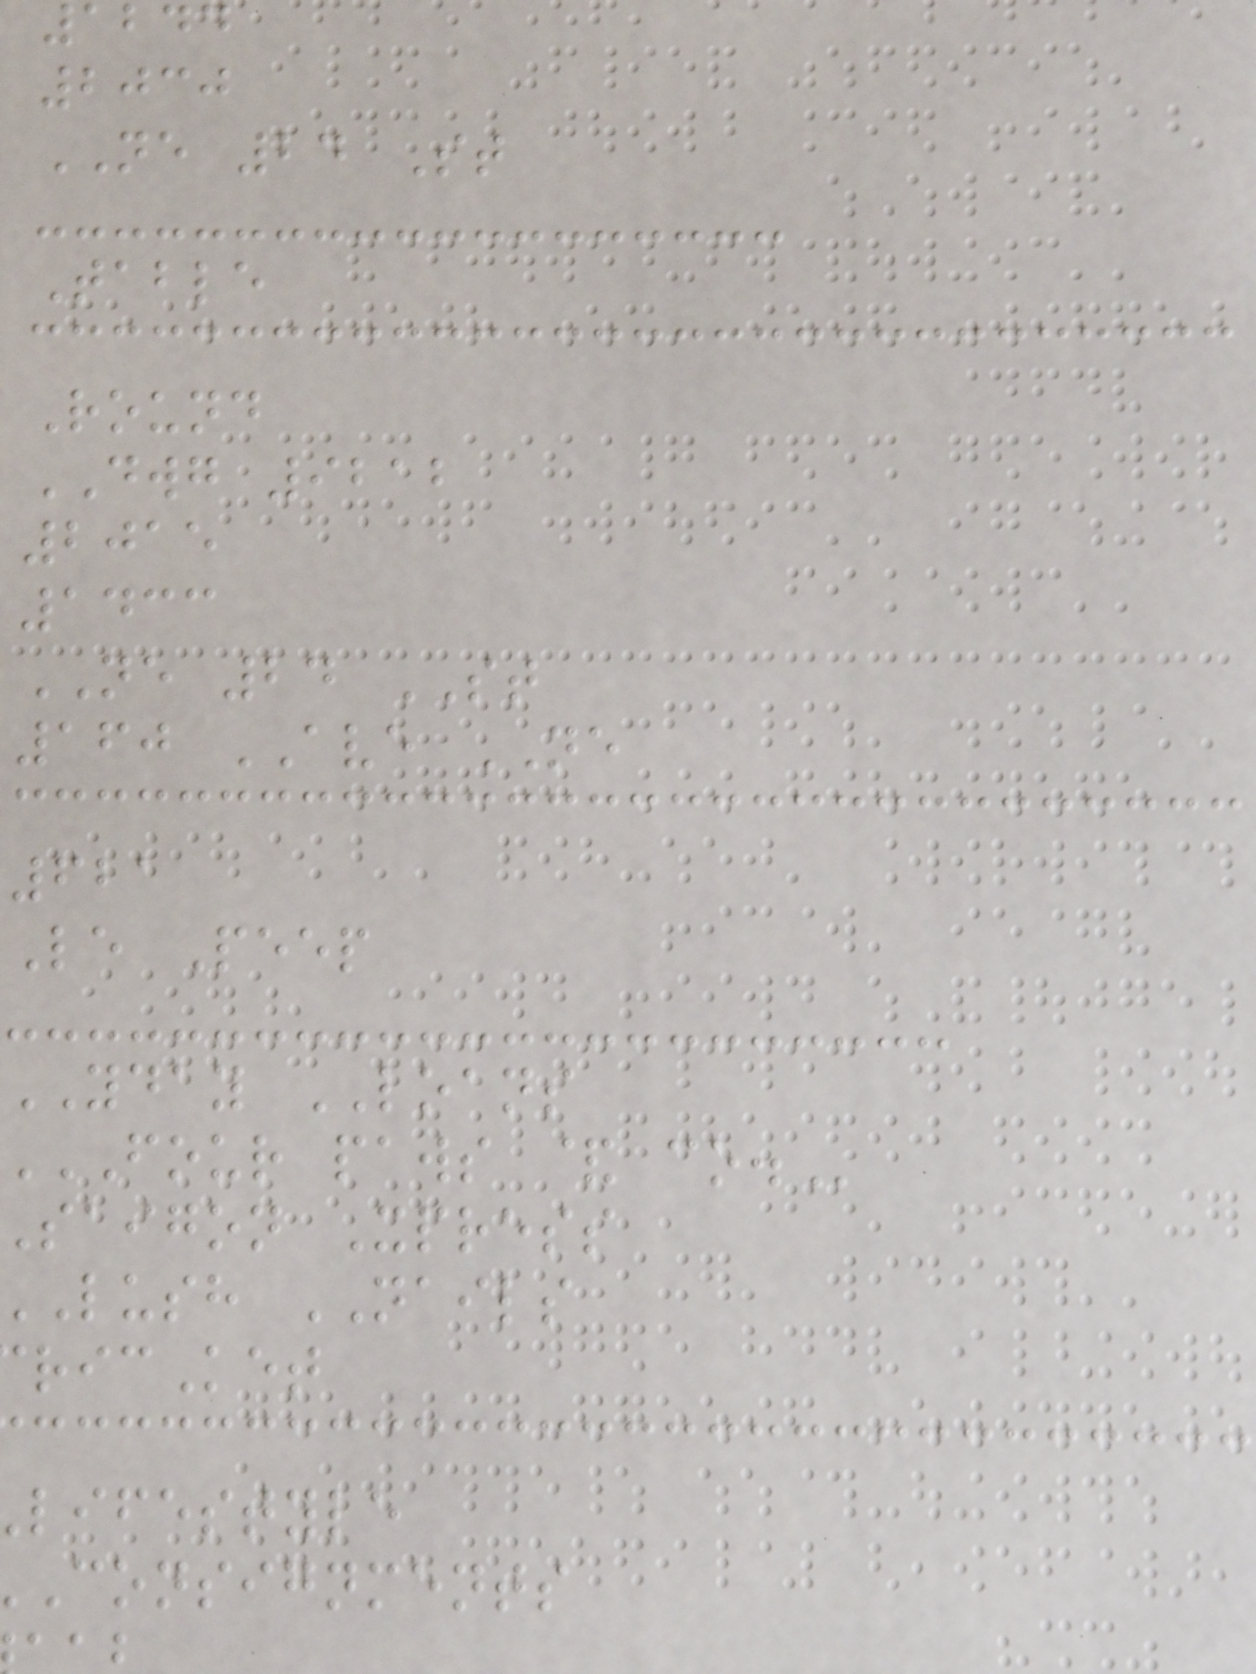1244
2030
NE 24 St
Table
Round
DWG 9212
2015
1433
NE 24 ST
160 AVE NE
621
Le Peep
YDAY LOANS
FOUR paws &
saigon Xpress
lush NAILS
ricKet
lifestyle
consignments
